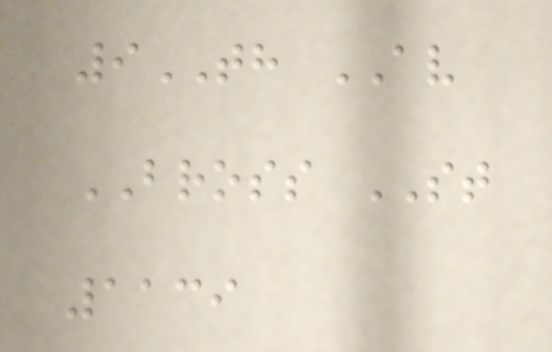9TH AV
BROSS ST
1139
